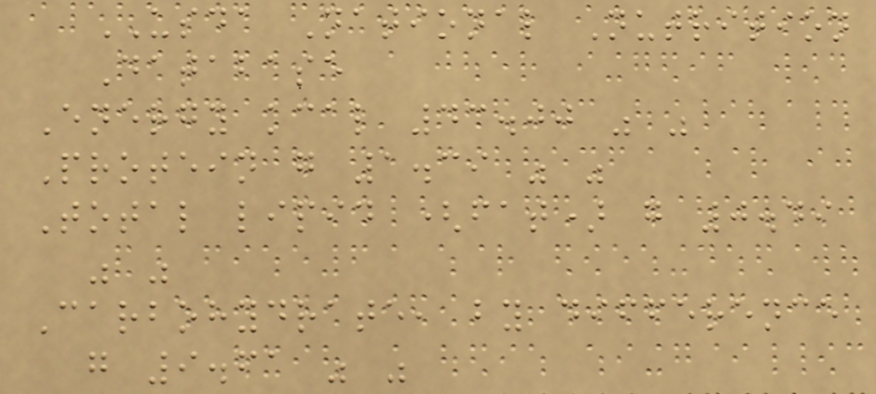USDA National Nutrition
Database
Energy kcal 43.00 " "
Protein g 1.39 " "
Total lipid (fat) g 0.49
" "
Carbohydrate, by difference
g 9.61 " "
